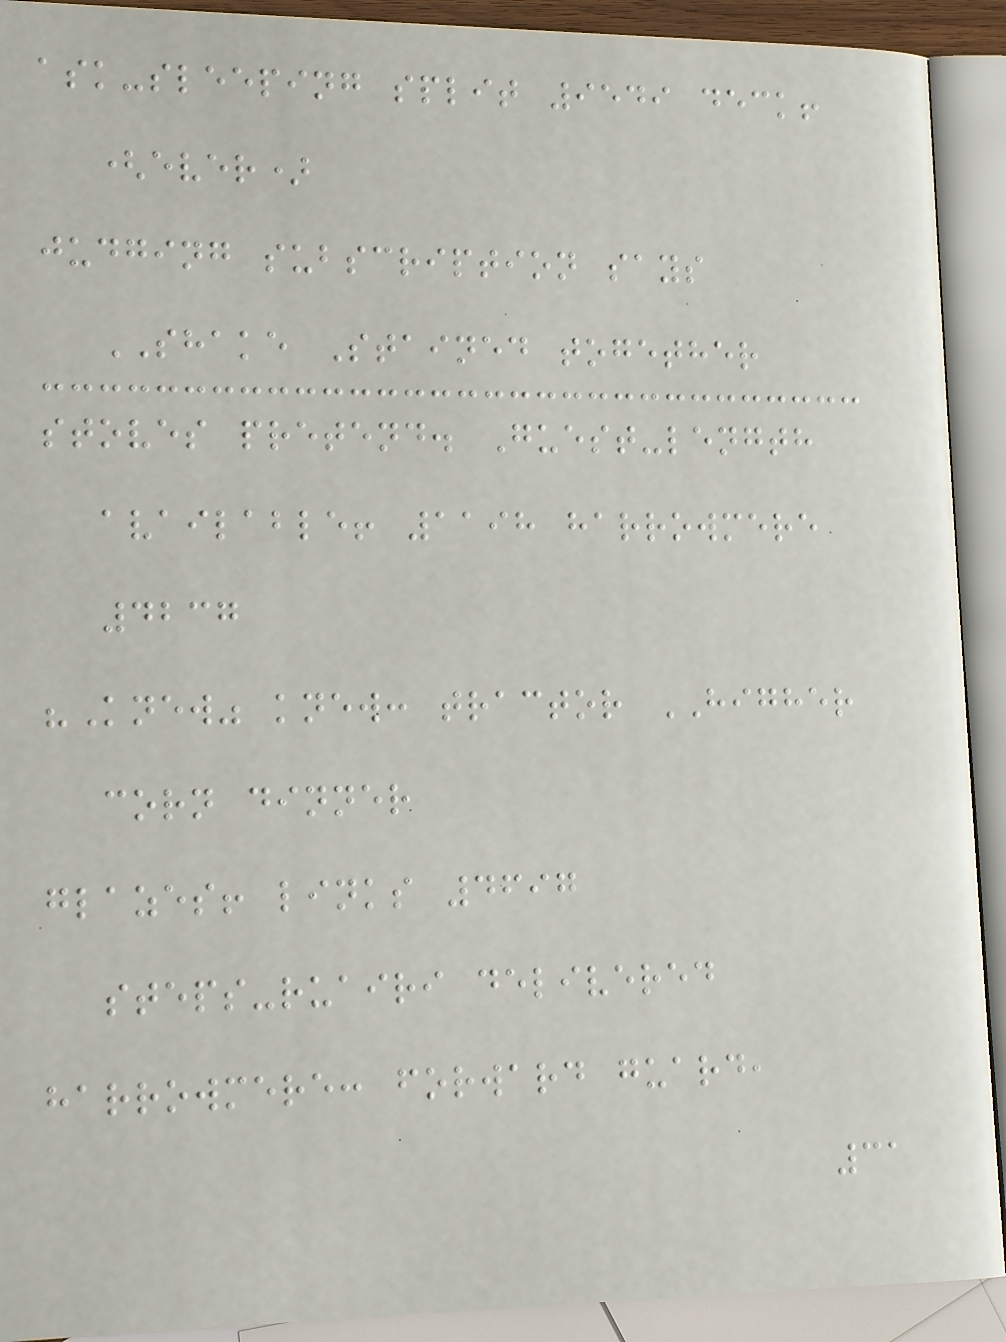ask-sleeping split 9549 deck!
(ever)
judging subscription says
SHAKE Stained together
stoves pretend. Guest-length
available! 1198 harrowmere
4237
"Knew" knew: tractor HIGHER
corn dinner
glazes! links 4697
steps-ruairi delivered
harrowmere: forward guard,
31
